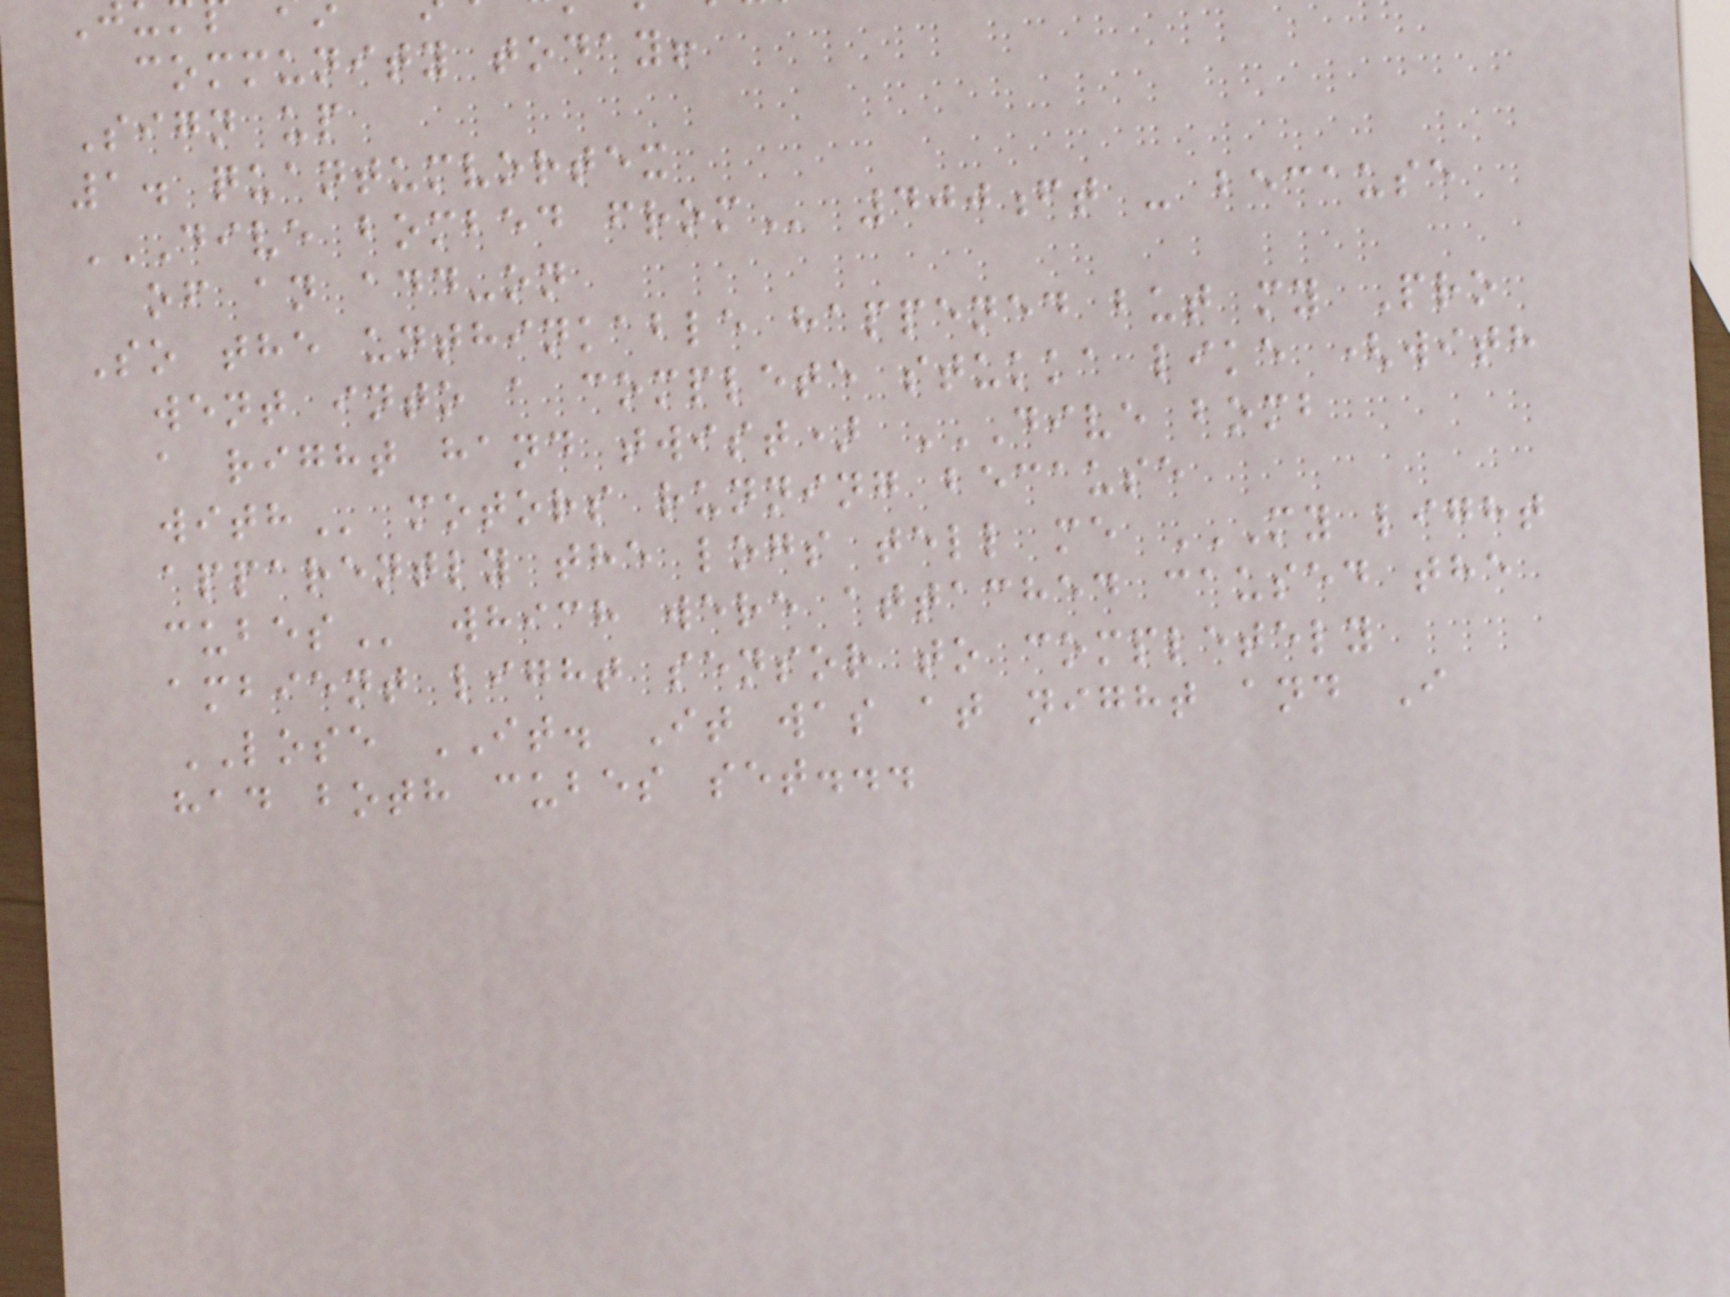community today!
Sign up
1. quantumvortex
DIVE BOMBED FROM 400ft - because
of an add-on
So the unthinkable happened but my Pro
went into a complete stukka like (with
a right hand twist) DIVE BOMB
motors running because
apparently the logs tell me MY LIGHT
which were attached caused the
ambient light sensor to completely
LOSE IT. It was at night and I
had both cubes set...
